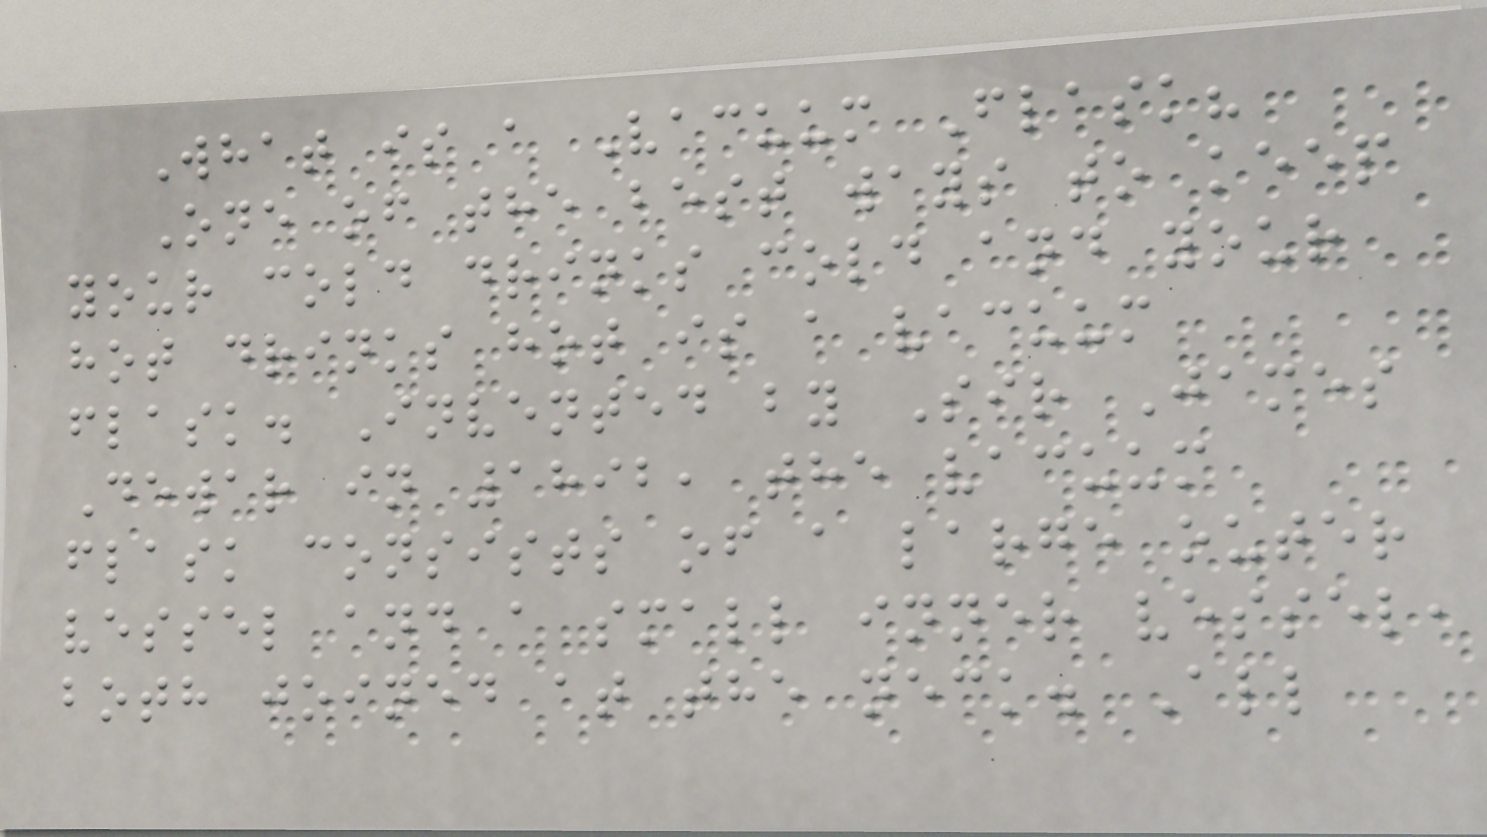What is a Vacuum Flask?
One of the best ways to keep
your cold drinks cold and your
hot drinks hot is a vacuum
flask. Invented by Sir James
Dewar in 1892, the vacuum
flask consists of a large outer
vessel and a small inner vessel,
both joined at the neck. All
